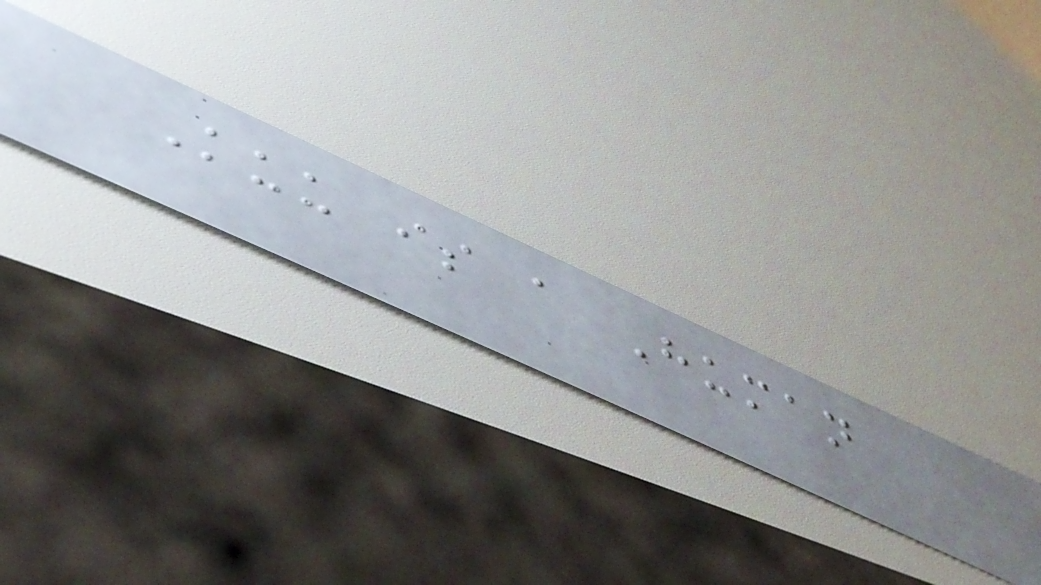Kuu is a Human
